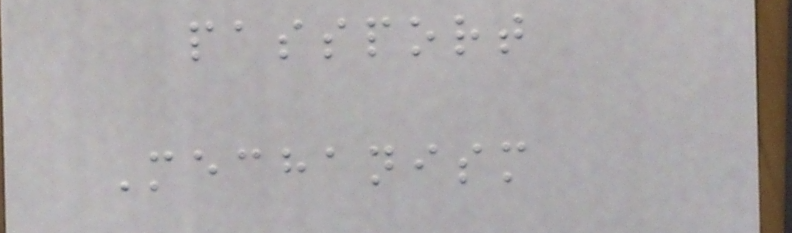passport
Mechanism
